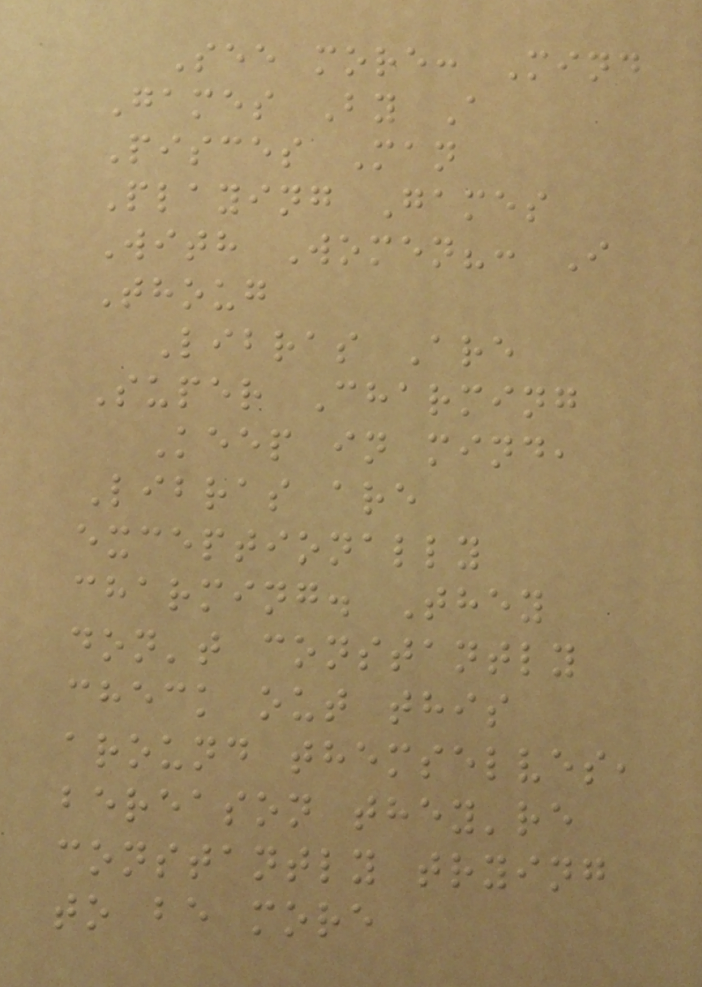See more: Mind
Games By A
Pisces Man
Playing Games
With Women?: I
Thoug
Libras Are
Super Charming
Keep in mind,
Libras are
exceptionally
charming. They
don't constantly
check out this
around themselves,
bereason they're
constantly trying
to be more
